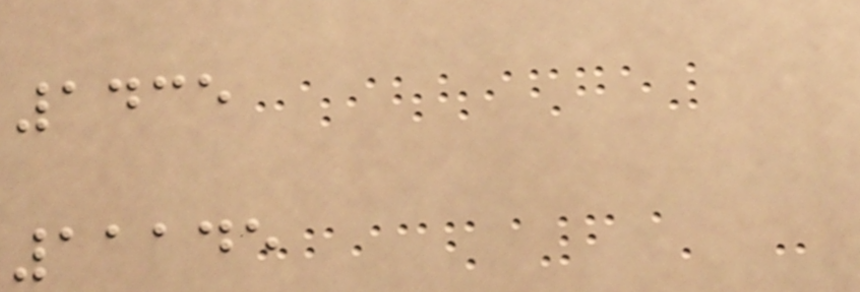1435
11145
